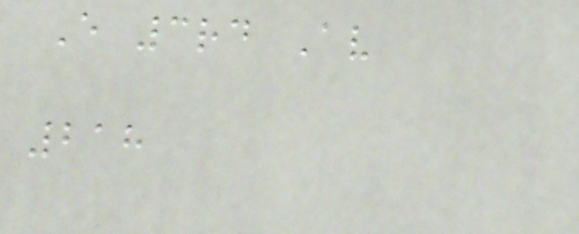E 3rd Av
218
